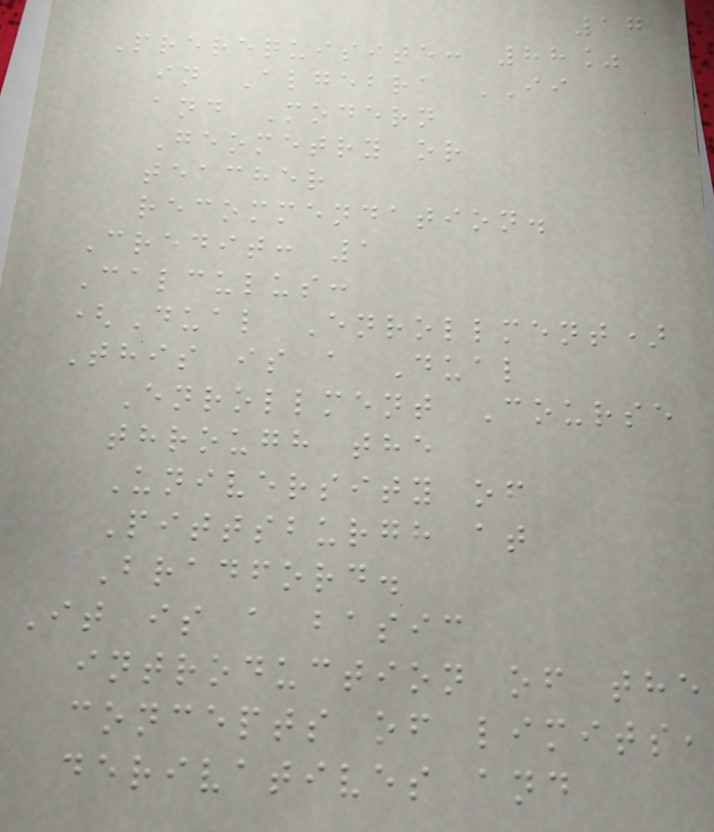17
Prerequisite: 88%
in Algebra II
and Modern
Geometry or
teacher
recommendation.
Credit: 1
Calculus:
(Dual Enrollment)
This is a Dual
Enrollment Course
through the
University of
Pittsburgh at
Bradford.
It is a basic
introduction of the
concepts of limits,
derivatives and
